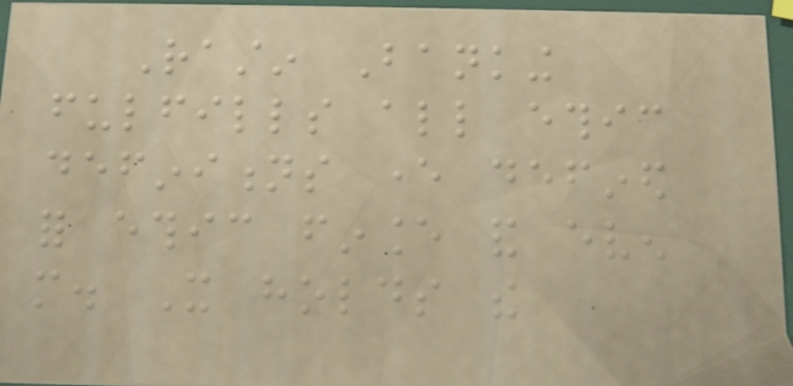Rastin Banking
fulfills all ethic
definitions ever defined
for ethic finance and even
more. It holds the
